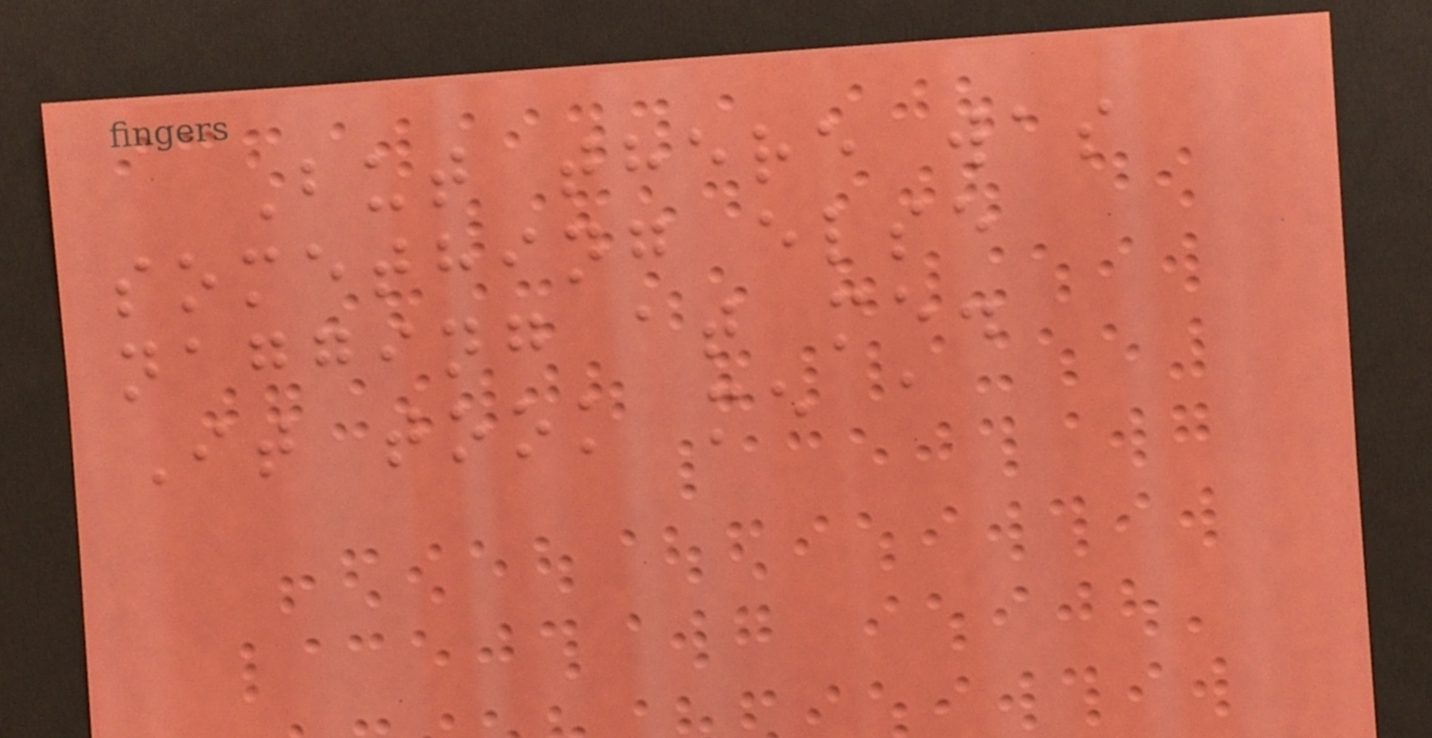But there was
something else
nagging at me.
It took me a
